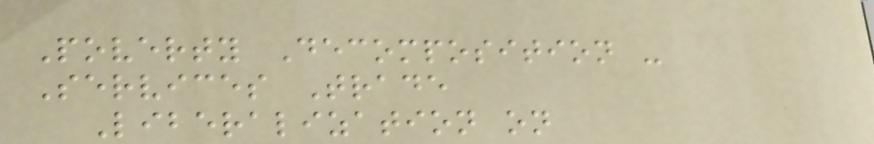Poverty Decomposition -
Services Trade
Liberalization on
